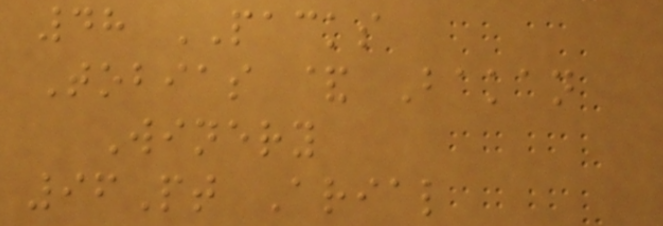48 PACKS
Tobias & Bakan
Winery
96Pt Arial
